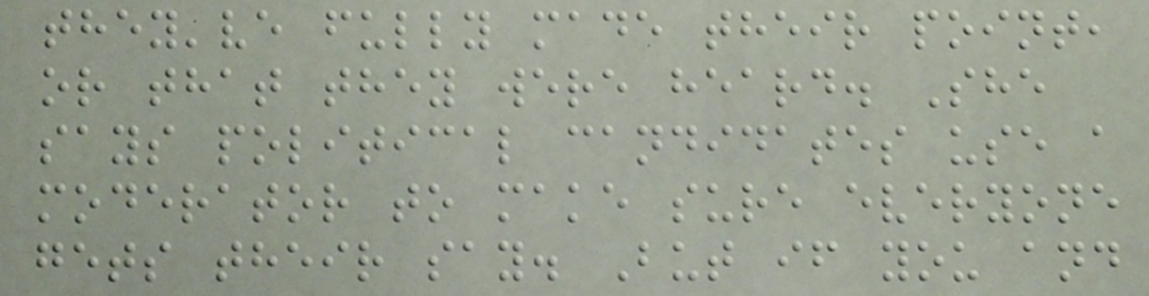they've fully made their point,
or that they were heard. She
says political candidates use a
moderator to make sure everyone
gets their say. But if you and
